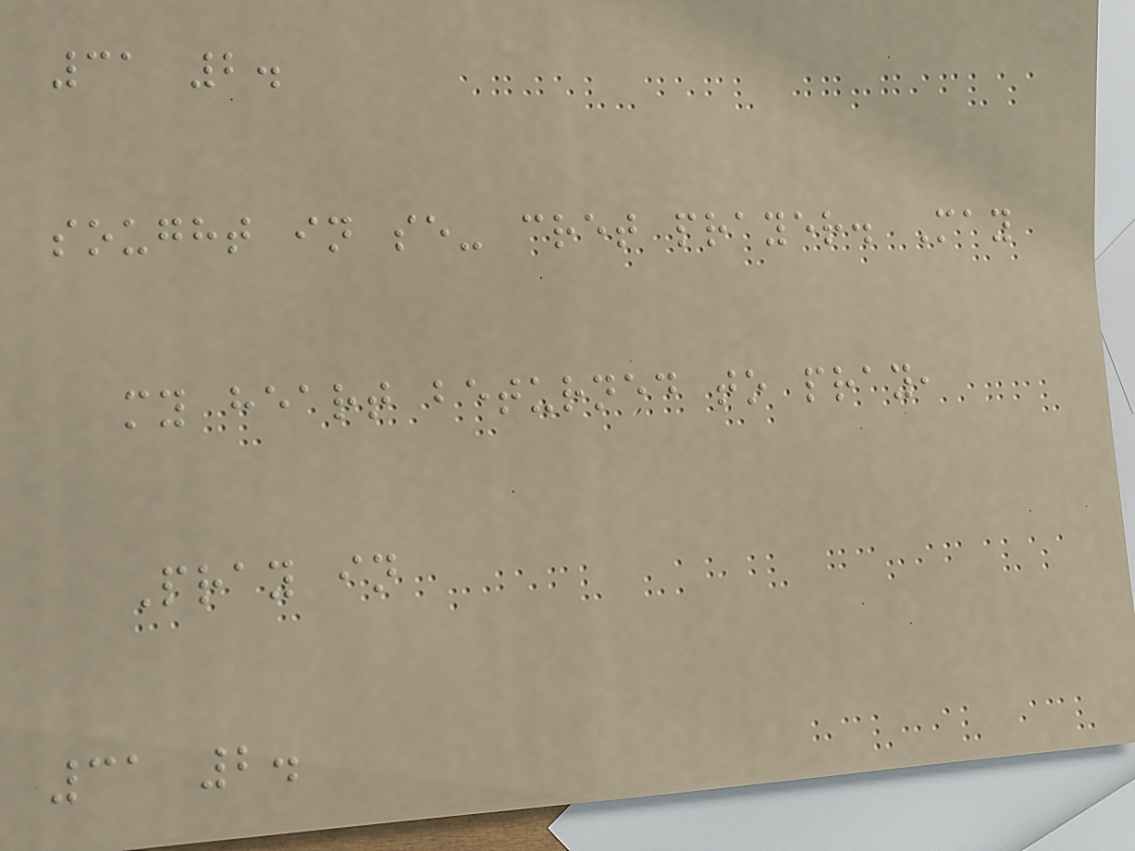31 2.
sought in se- cret prayer. May
my heart beturned to pray,
Pray in
31 2.
